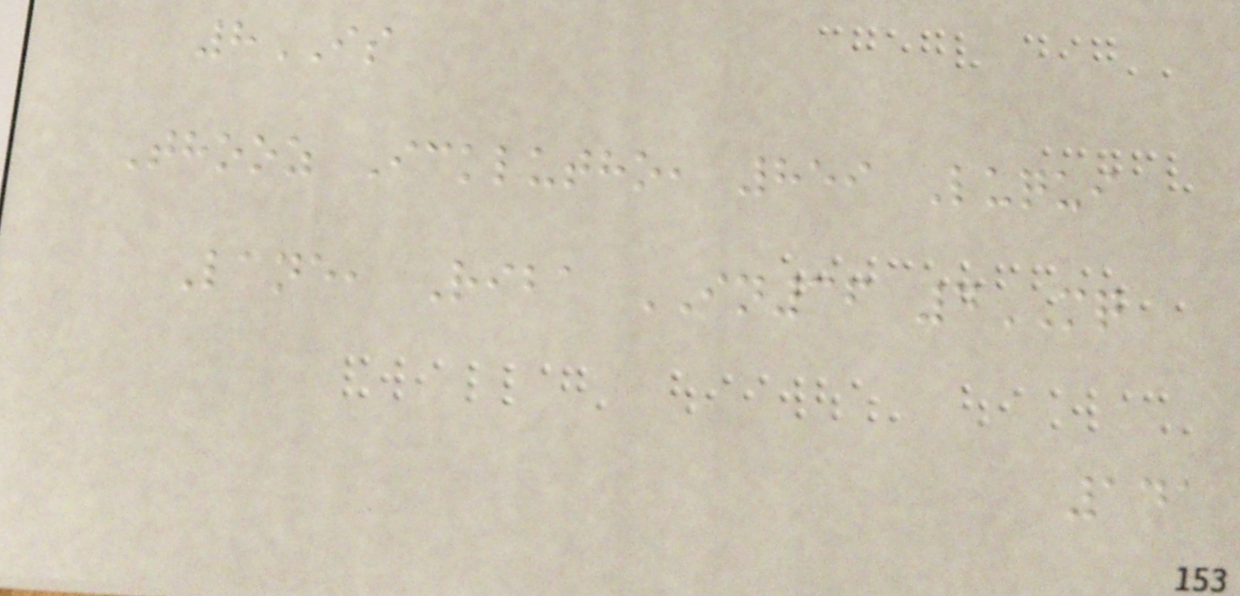8IS
Thooz Icklutho, 859 Luqui
Lane, Riba IN36 4MQ
141
